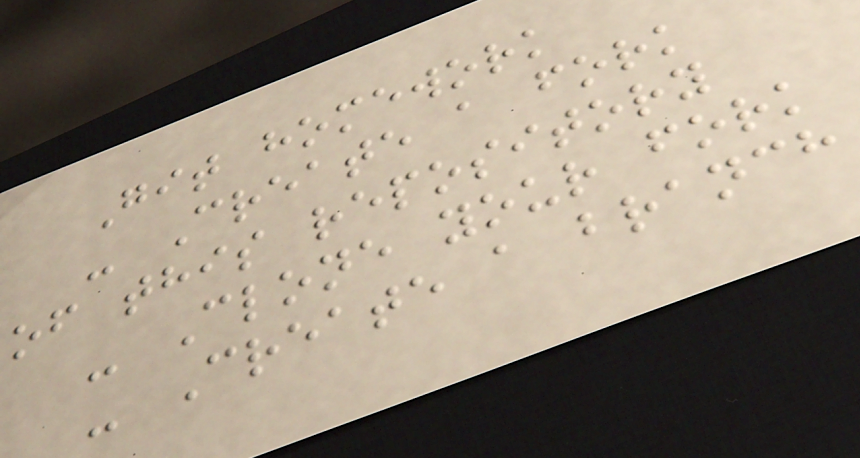Git homework
- Create a fork
of this repository
- Clone your fork
- Create a branch
